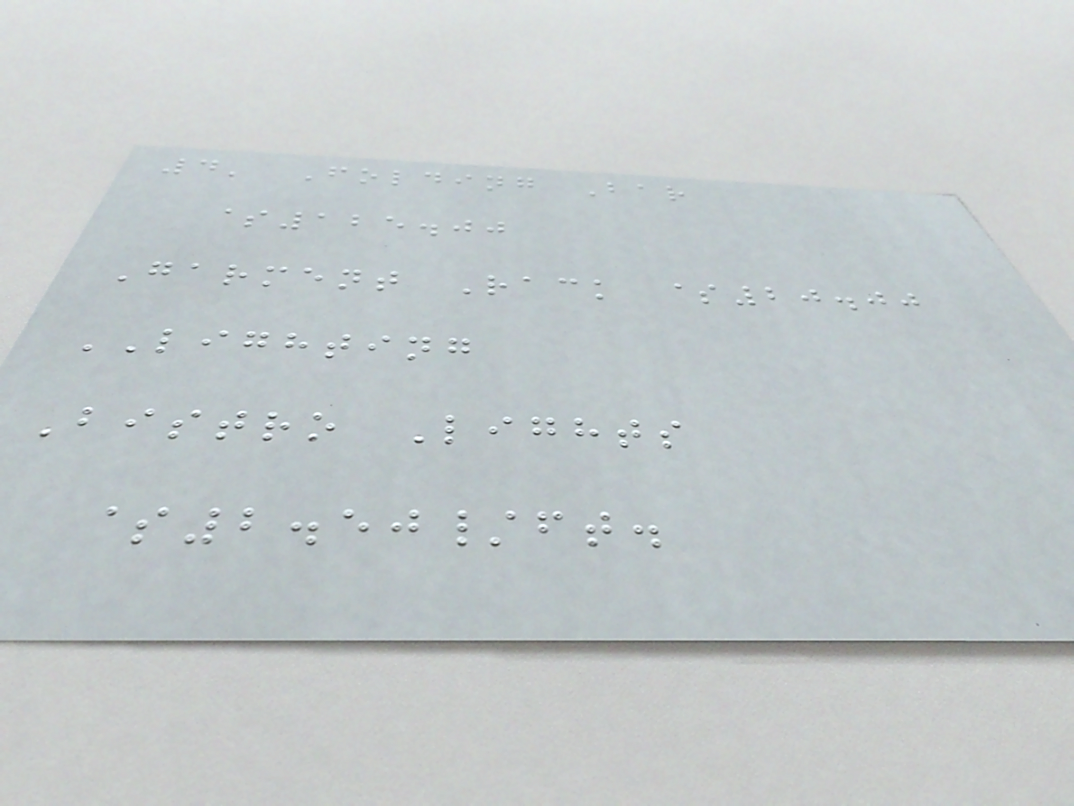4' Folding Bar
$125.00
Garment Rack $20.00
LIGHTING
Bistro Lights
$2.50/ft.
